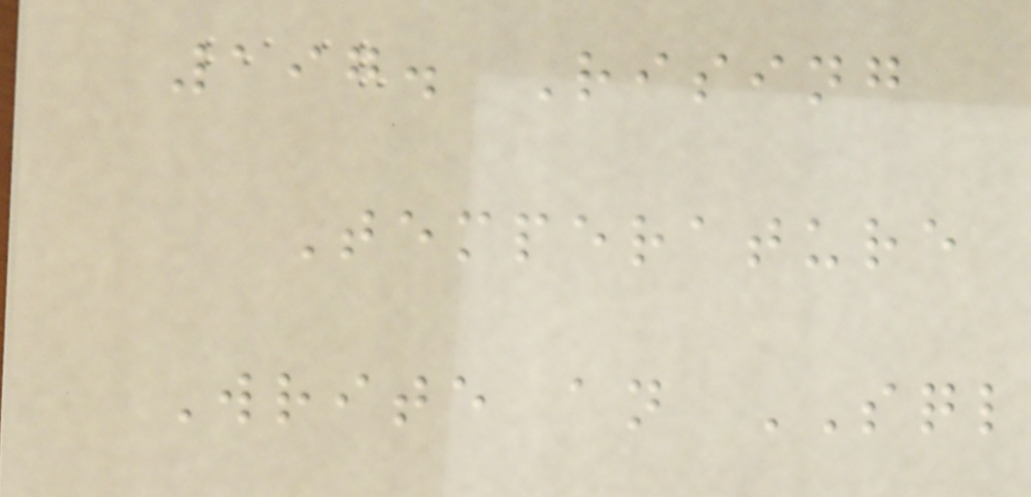197. Rising
Temperature
Write an SQL
